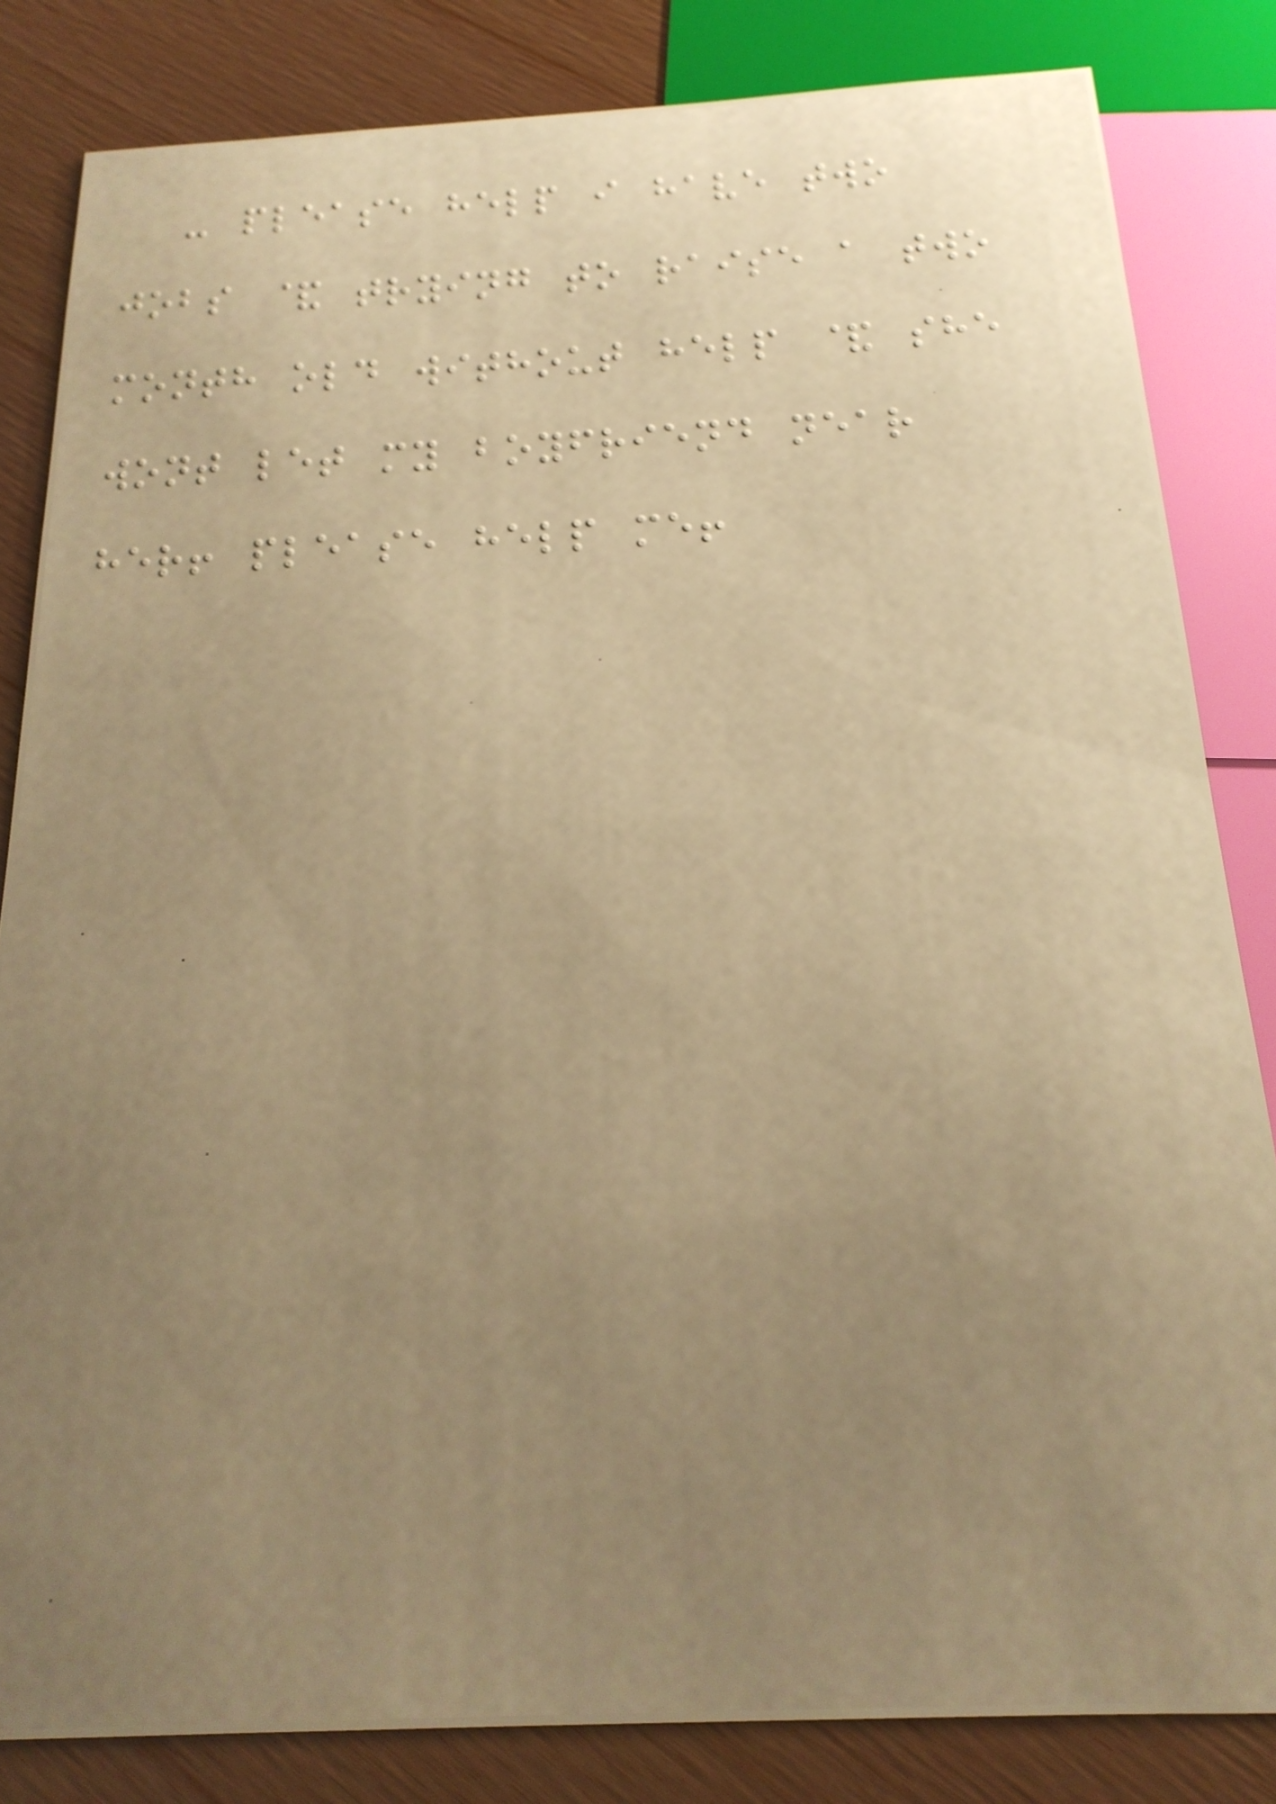- please help i have two
jobs & trying to raise a two
month old without help & she
wont let my boyfriend near
her! please help me!
